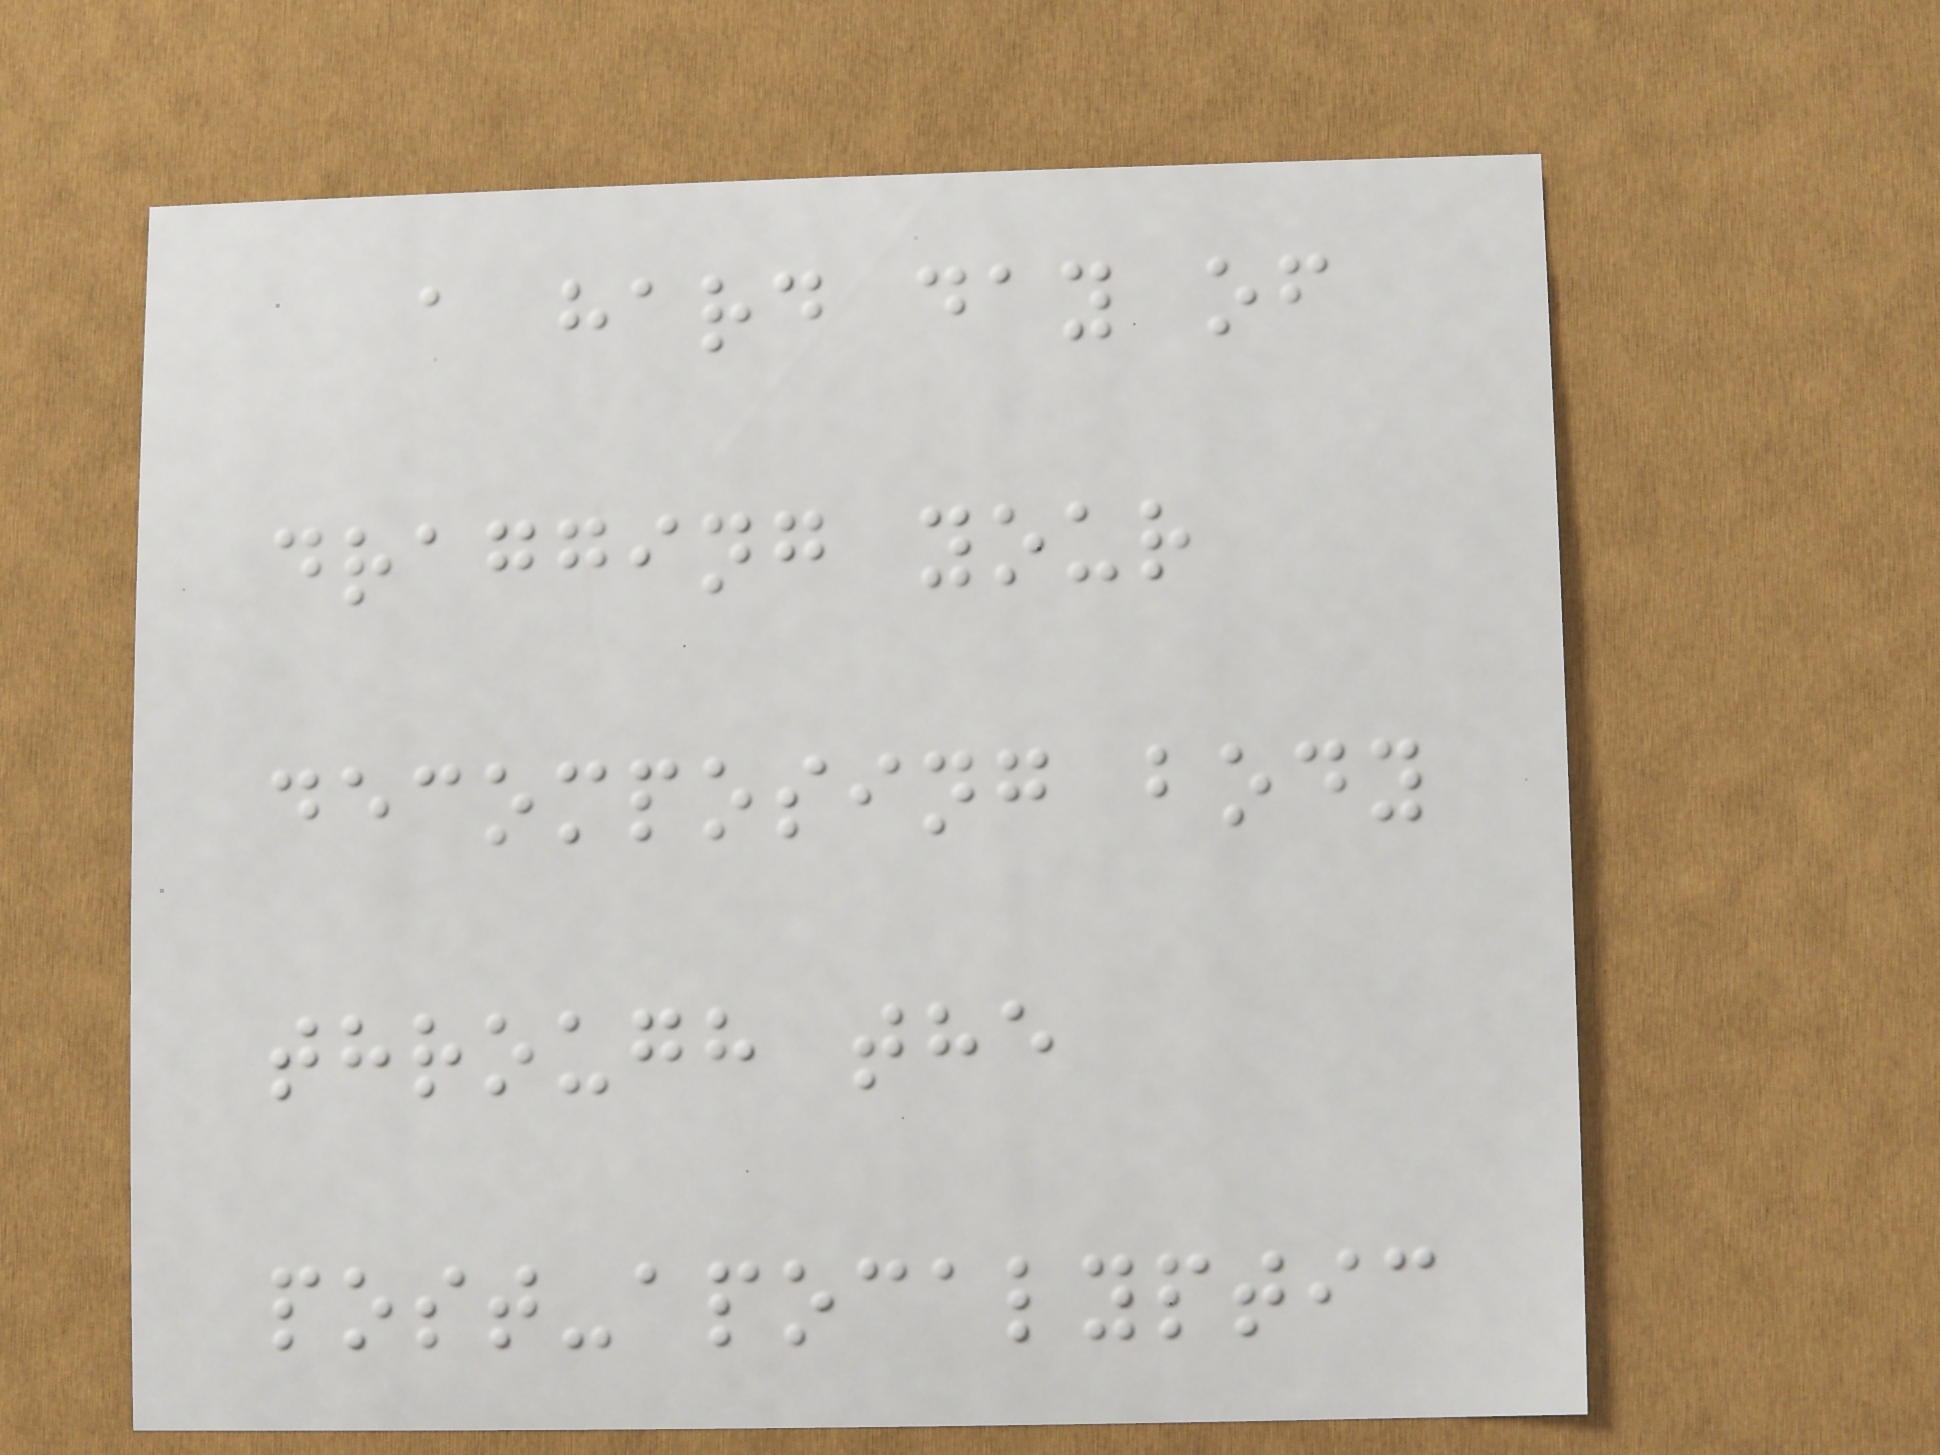a hard day of
dragging your
decomposing body
through the
post-apocalyptic
